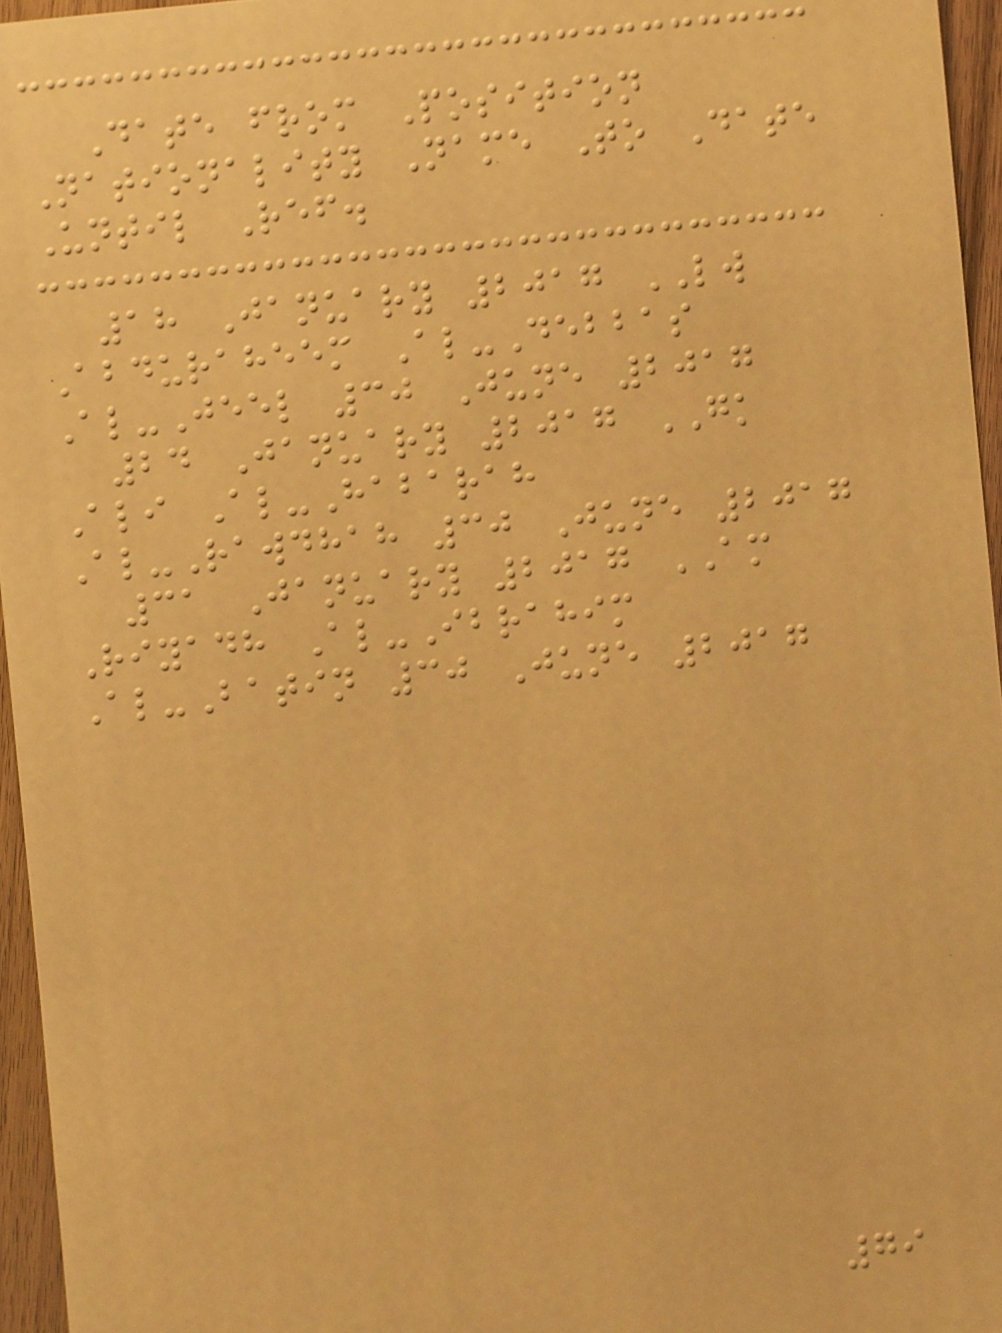Date from Position
Nationality Name To Date
Until Ref.
18 January 2017 LW
Abduraheem Al-Debbas
Al-Jeel 30 June 2017
24 January 2017 GK
Ali Al-Habarah
Al-Rawdhah 30 June 2017
31 January 2017 AM
Riyadh Al-Ibrahim
Al-Batin 30 June 2017
79
